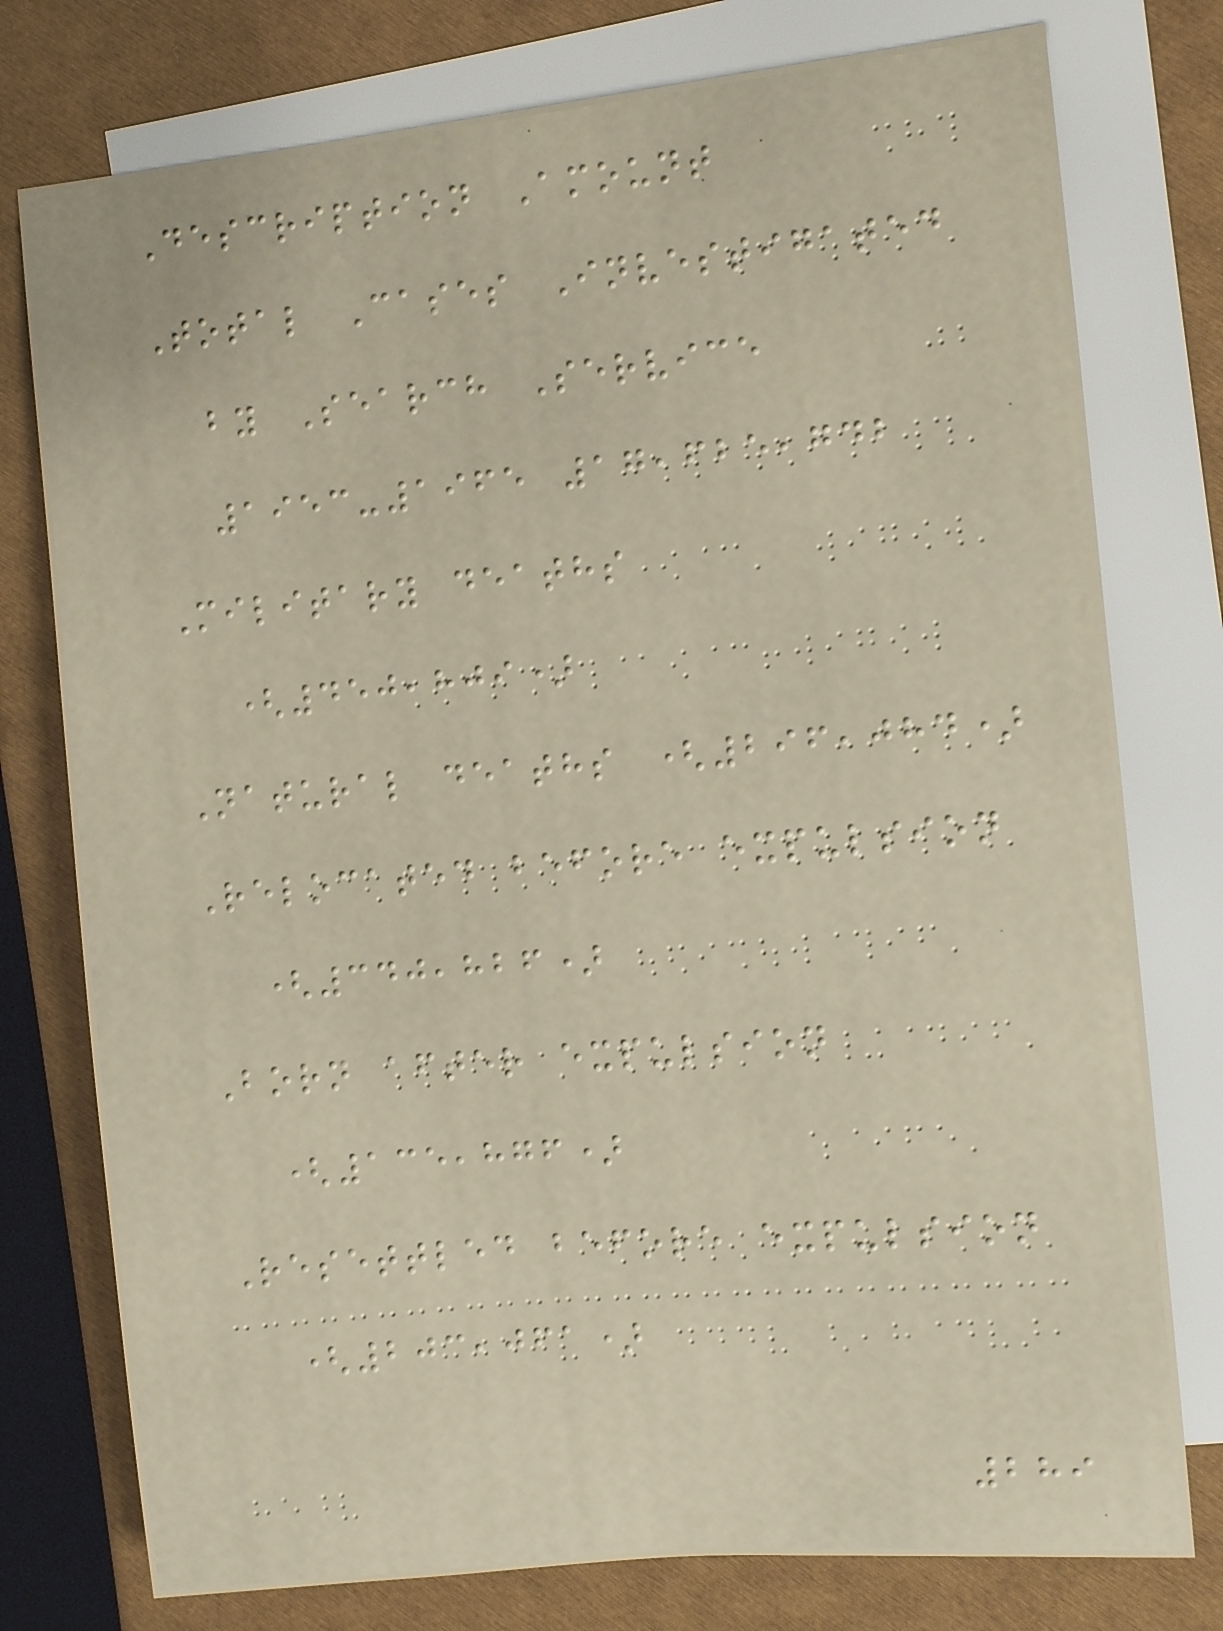Description Amount
Total Cases Investigated
by Search Service
1953-1965 17,625,742
Military deaths
(450,809)
Natural deaths (296,084)
Relocated before expulsion
(340,826)
Born after expulsion
(135,876)
Resettled before expulsion
(203,061)
289
